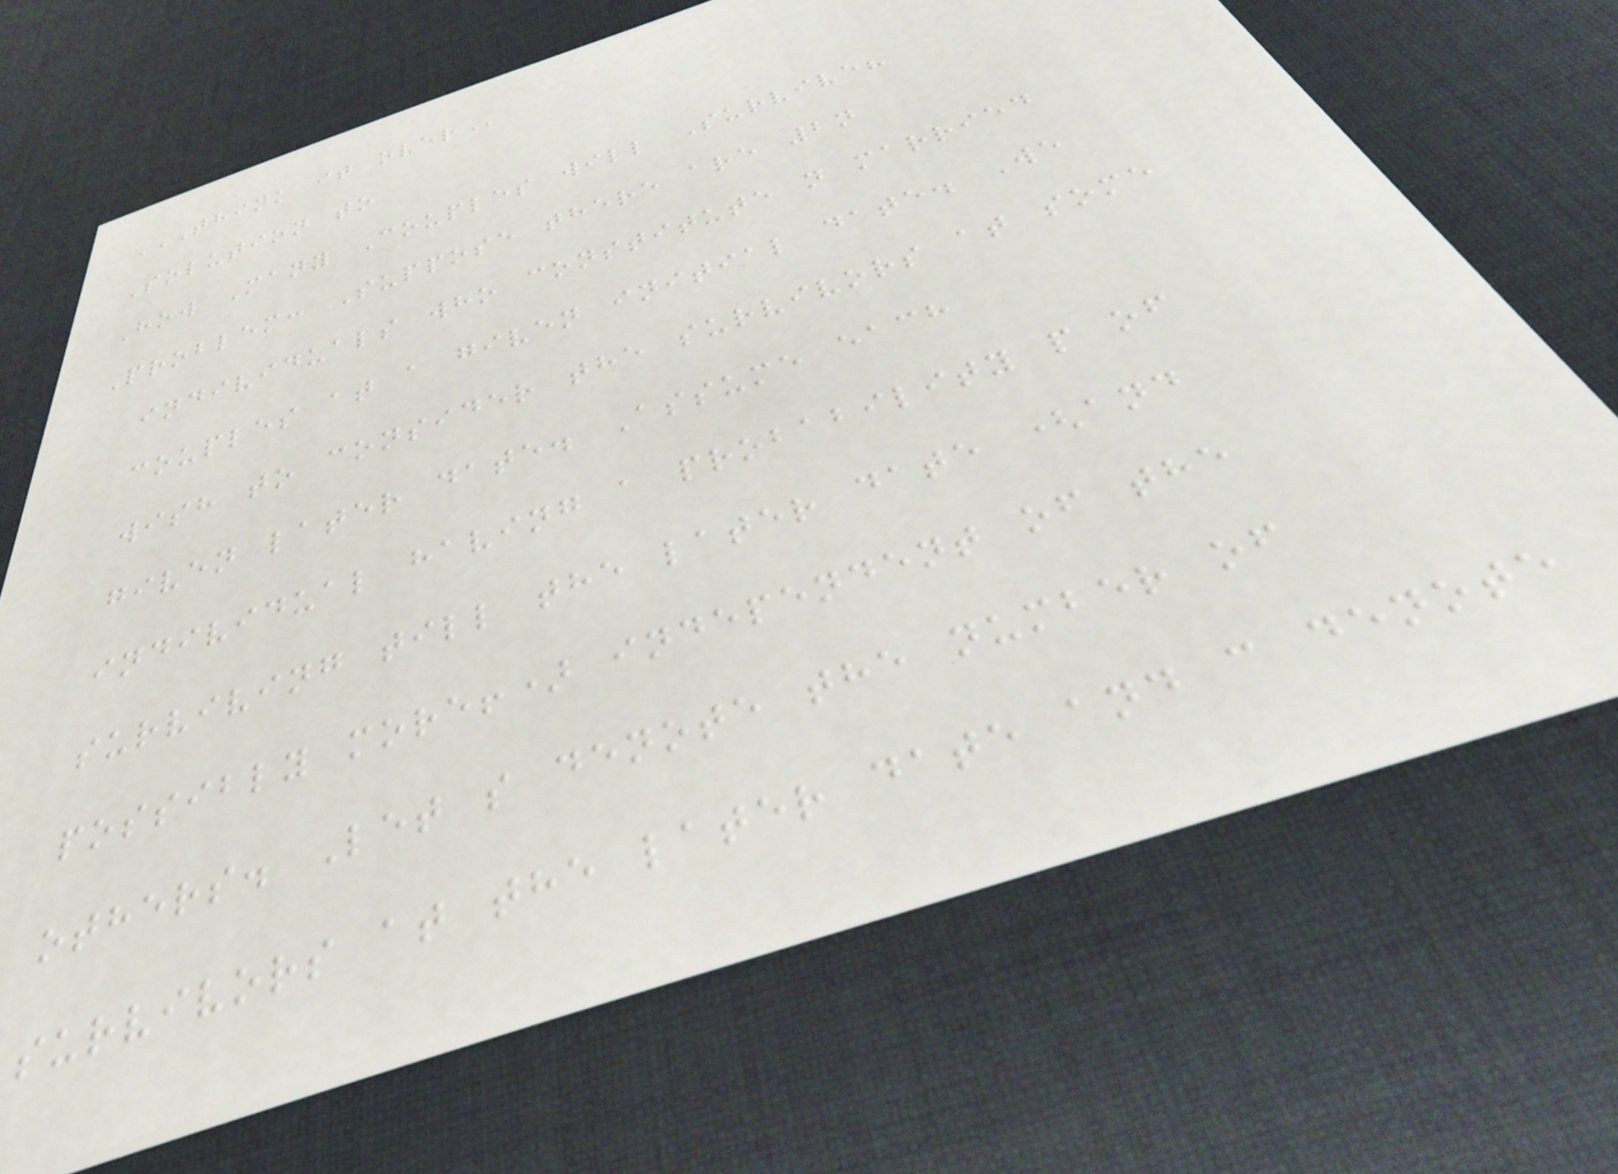THINK IT OVER
Solution to
How Many Couples will Survive?
Problem: Suppose there are 2n
individuals who constitute n married
couples at a given initial date. We
wish to consider the survivors at some
given later date. Assume each
individual having a probability p of
surviving till the later date (and
possibly more!) independent of the
others. Let s denote the number of
survivors at the later date and c denote
